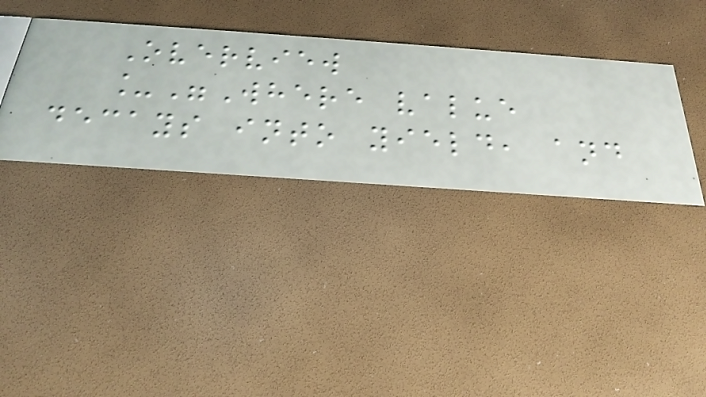Overview
_"Where value
decays into yield, and
